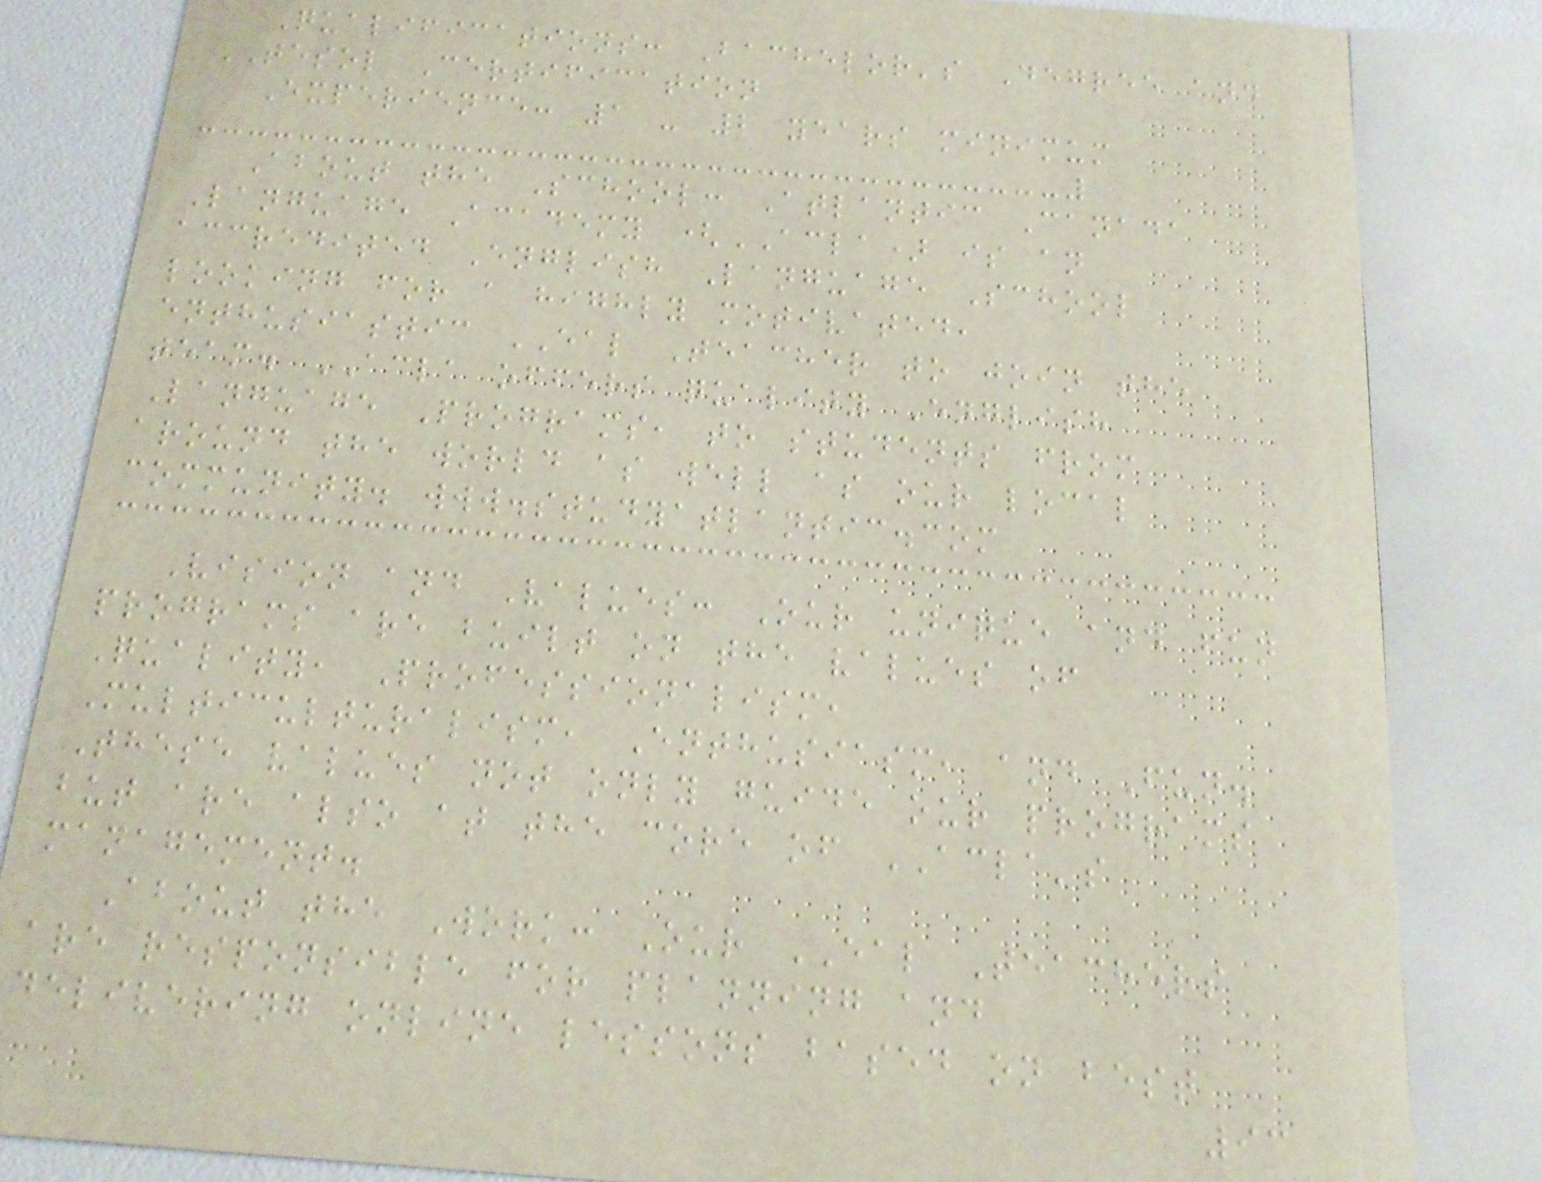Qualifications: Bachelor's Degree and
TESOL Certification
Experience: 1 - 2 years minimum
About the School: Atlantic Canada
Language Academy (ACLA) is an
accredited English Language School
looking for a highly motivated,
enthusiastic EAL Teacher to join the
team. ACLA offers quality English
Language Programs, to students from
around the world as well as our local
community. www.studyatlantic.com
Vision and Values: Our unique and fun
programs are built on the values of
Quality, Professionalism,
Multiculturalism, Enthusiasm, and Fun.
These values not only guide our programs
but are also at the core of ACLA's
management.
About the Work: Our EAL Teachers
are responsible for planning and
delivering online lessons based on best
93
